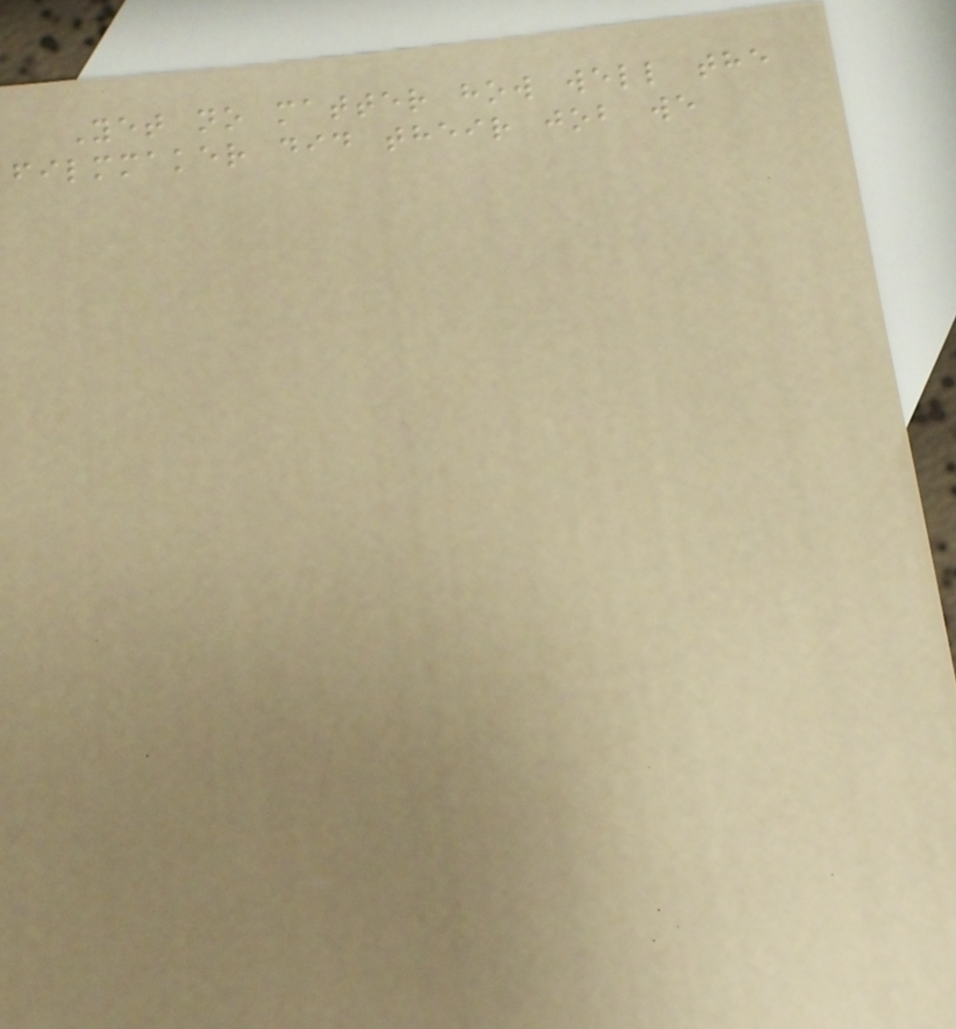Yet no matter how well the
filmmaker did their job we
